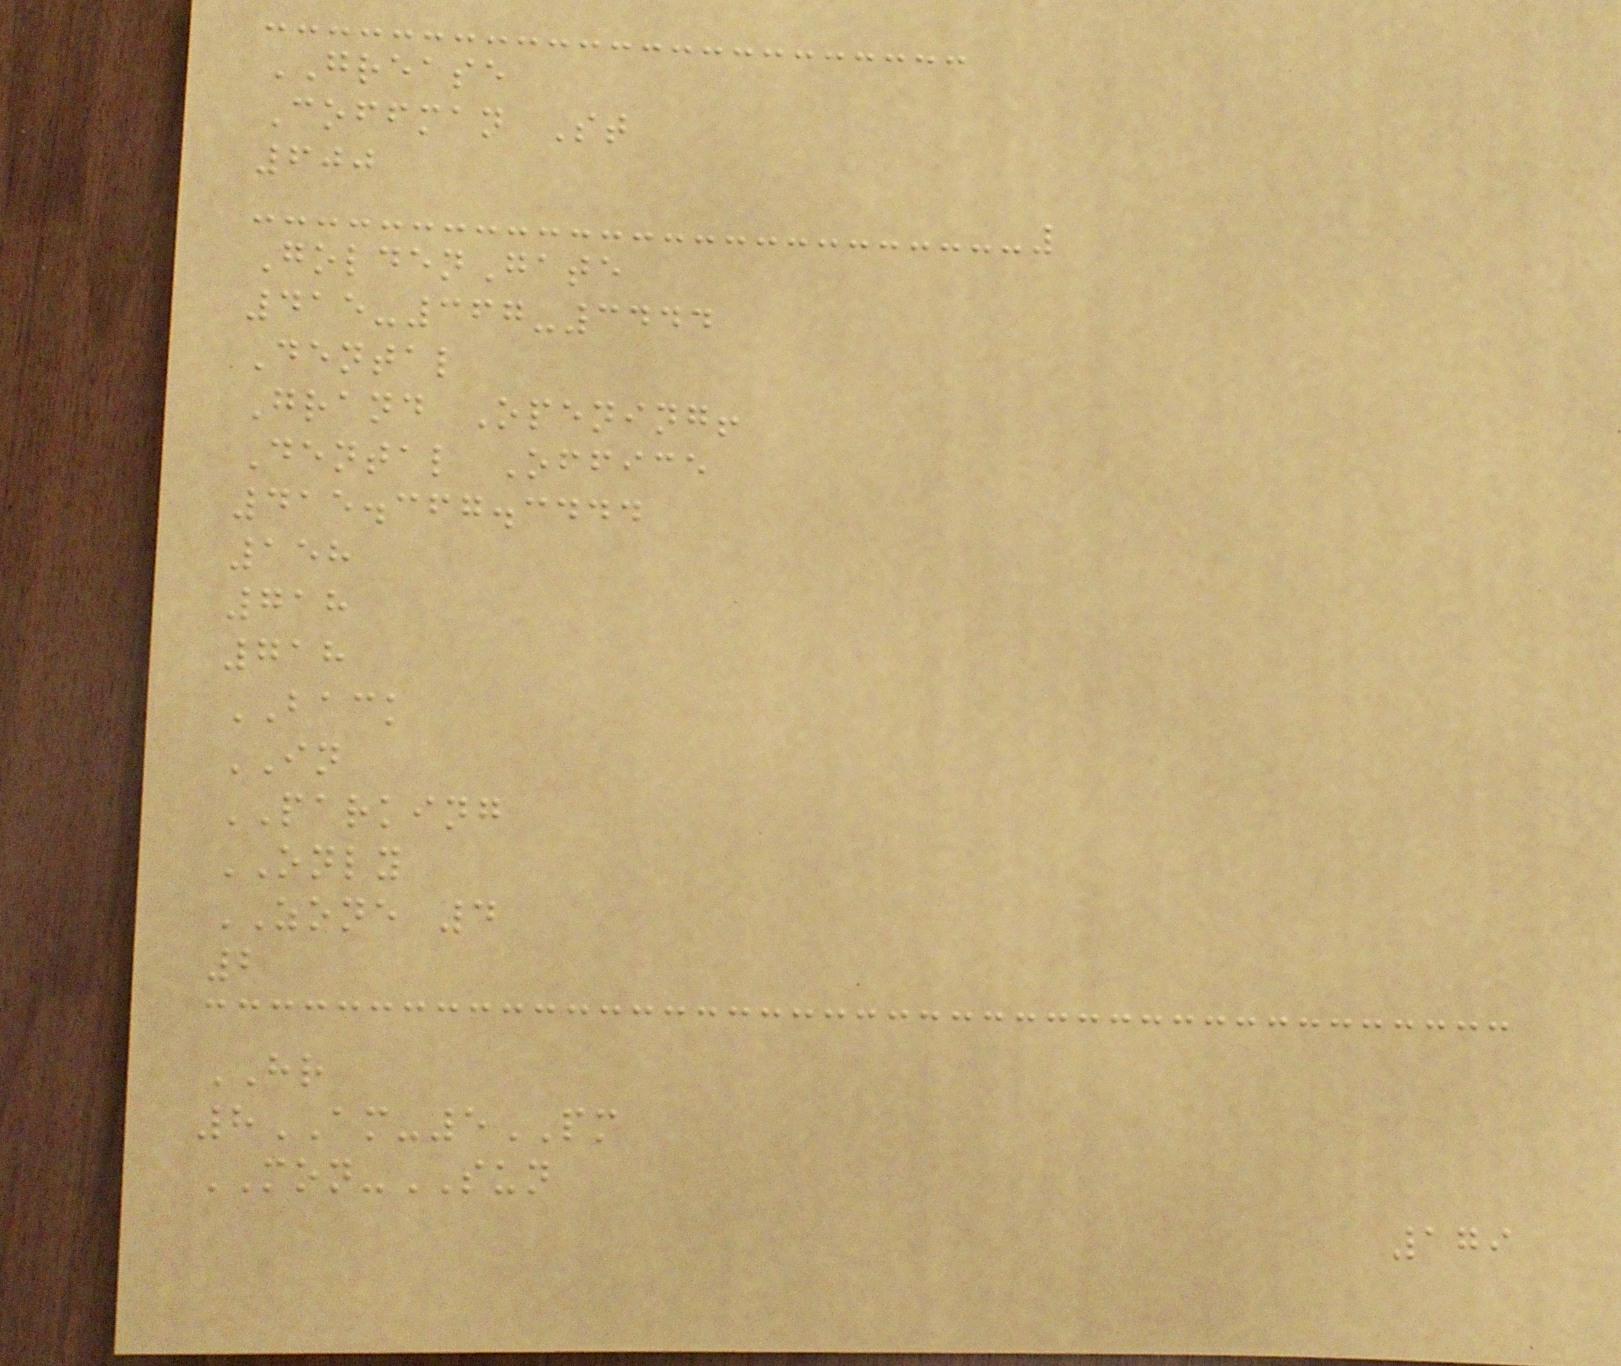GREASE
Coffman St
600
GoldenGate
415-367-3444
Dental
Grand Opening!
Dental Office
415.367.3444
158
718
718
BACK
IN
PARKING
ONLY
ZONE 4
2
HR
8AM-5PM
MON-SUN
179
